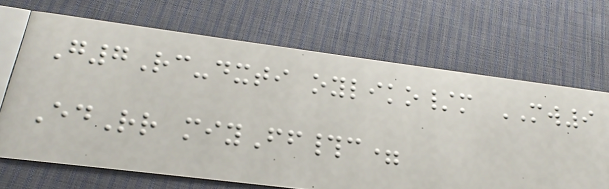G7Rc-dxti oyliko/m MW9
EdRr miyFf#c=
